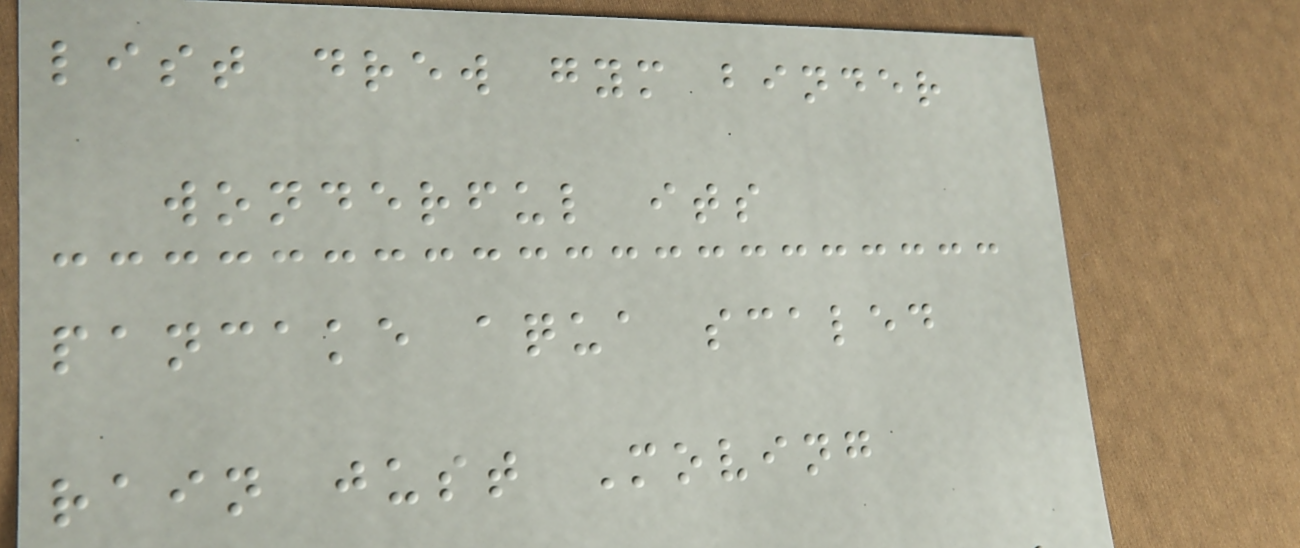list drew gym binder
wonderful its
pancake aqua scaled
rain just Moving
